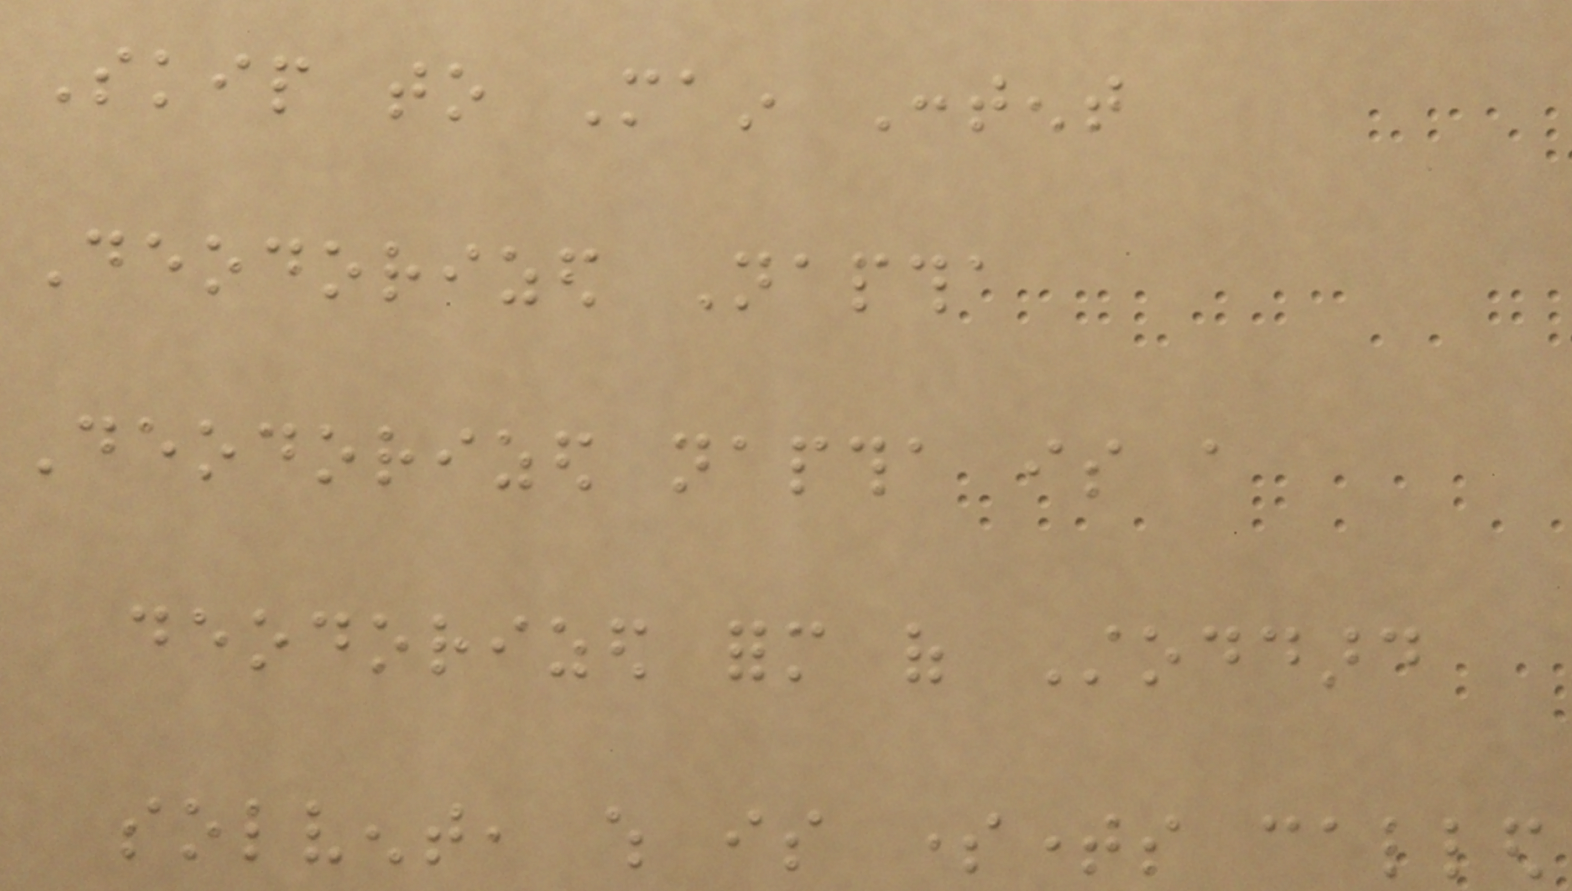Skip to Main Content
Deodorized Naptha
Deodorized naptha is a
deodorized form of Stoddard
solvent, which is sometimes called
